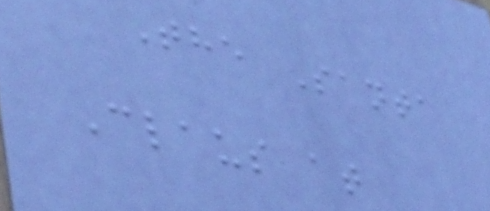The Santa
Claus at
